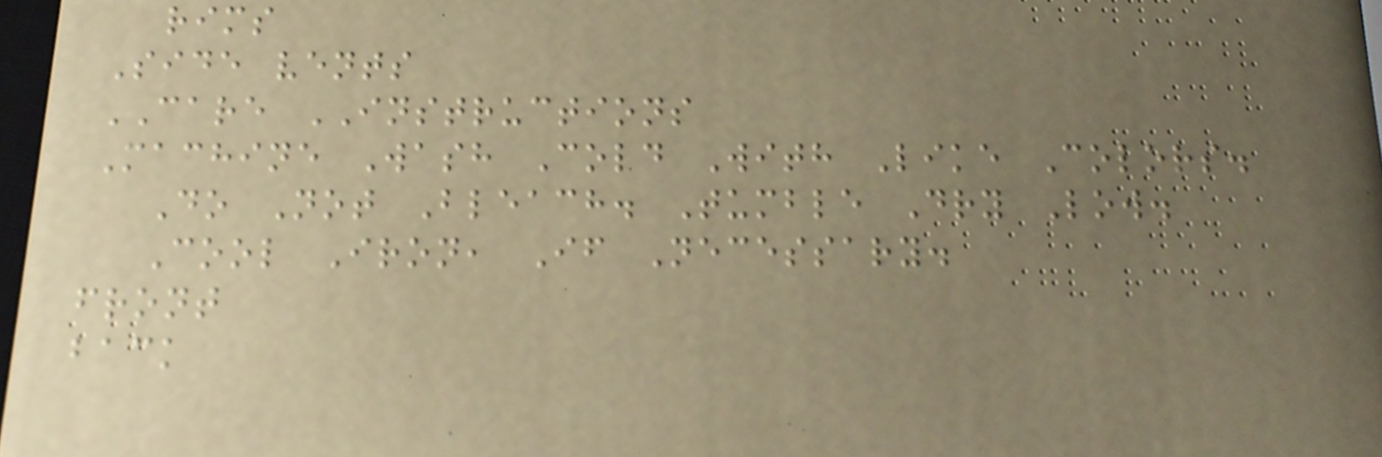rims
Side vents
CARE INSTRUCTIONS
Machine Wash Cold With Like Colors.
Do Not Bleach. Tumble Dry Low.
Cool Iron, If Necessary.
front
back
